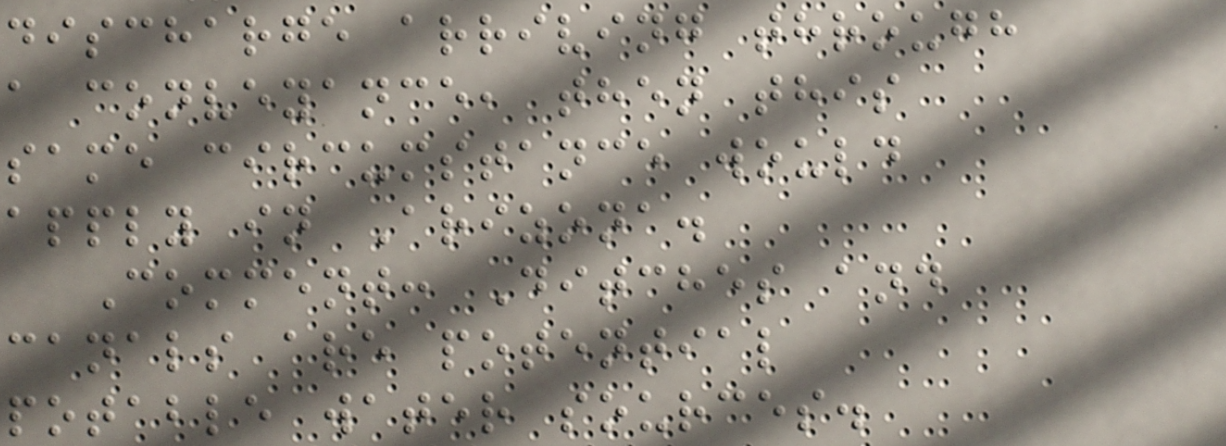discharge arriving through
a conveyance, then this
same circumstance would
apply in Arizona.
Comment: Ditches and
canals are potential
potable water sources.
